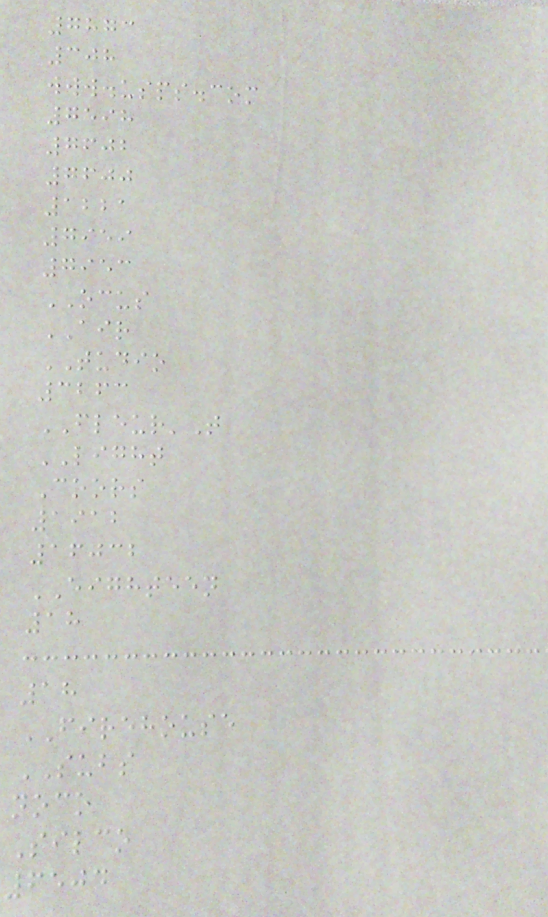7873
308
www.usps.com
7598
7602
7600
1221
7959
7953
OCUS
AIR
TUDIO
3263
FLEUR'T
LIGHT
Coors
1912
16032
EIGHTEEN
18
18
FIREHOUSE
SUBS
noco
Silco
6504
